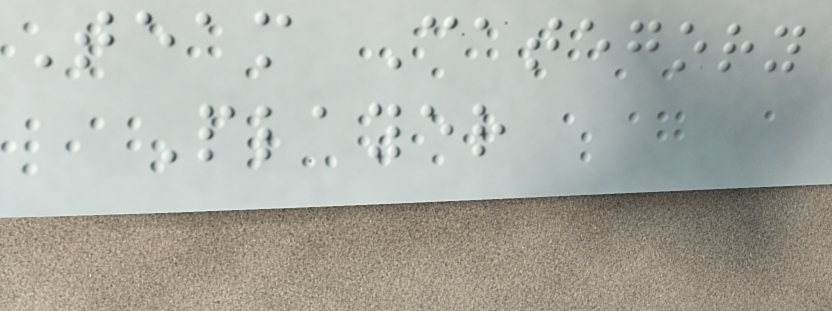Team Category
Player
